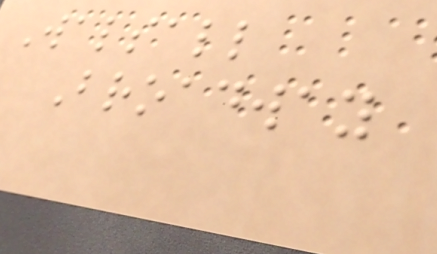Walsall
Broadway
